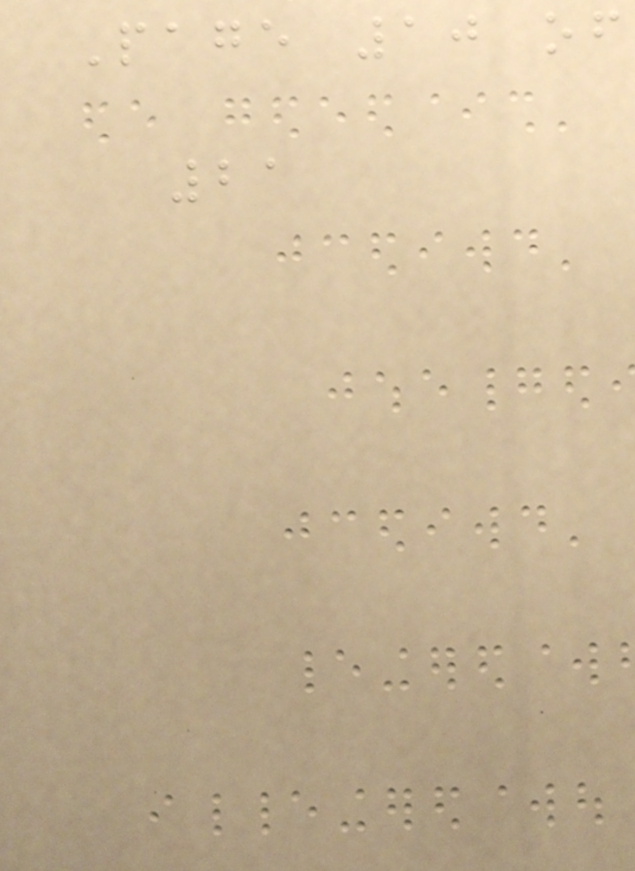Page 10 of
21
